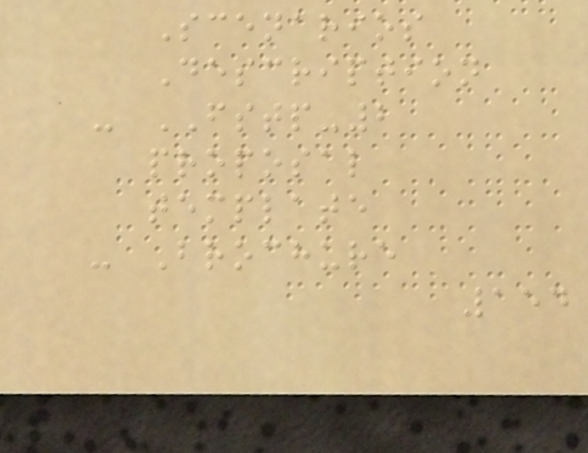Scenarios
Description
- FSTP-2
proposal
template
- Brochure
154
